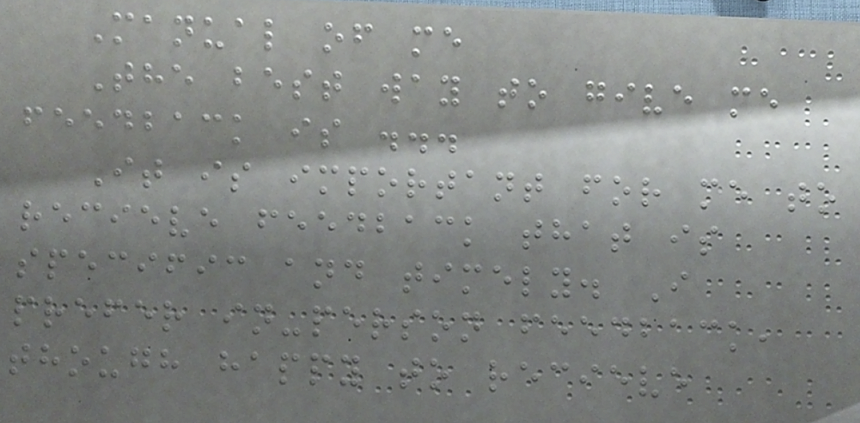Manual of me
The best way to give me
feedback is ...
It is important for me to
recieve feedback that is
specific and timely. I
prefer in-person feedback,
though happy to recieve
